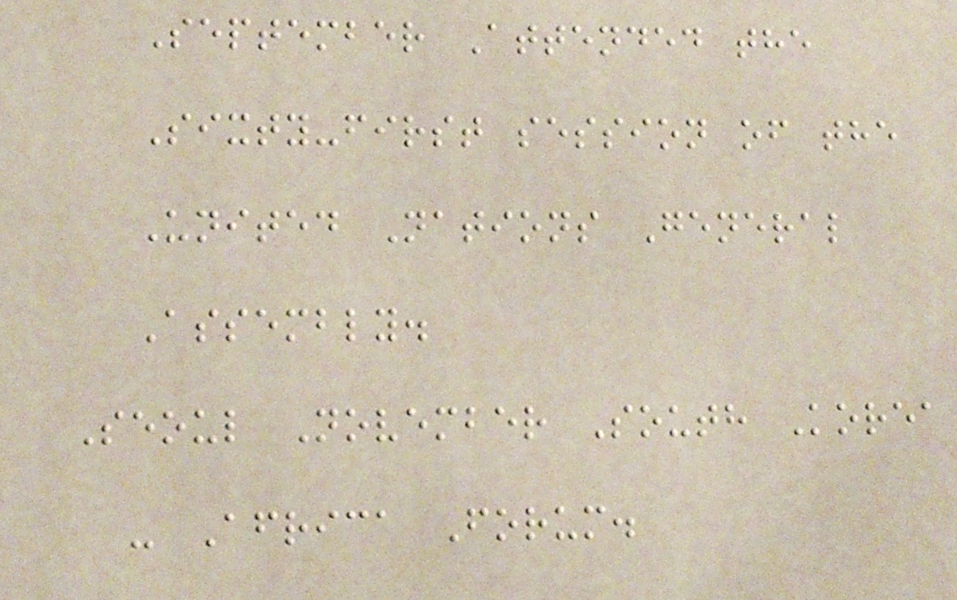September Attended the
Sixty-first session of the
United Nations General
Assembly.
Seoul November South Korea
- Africa Forum.
